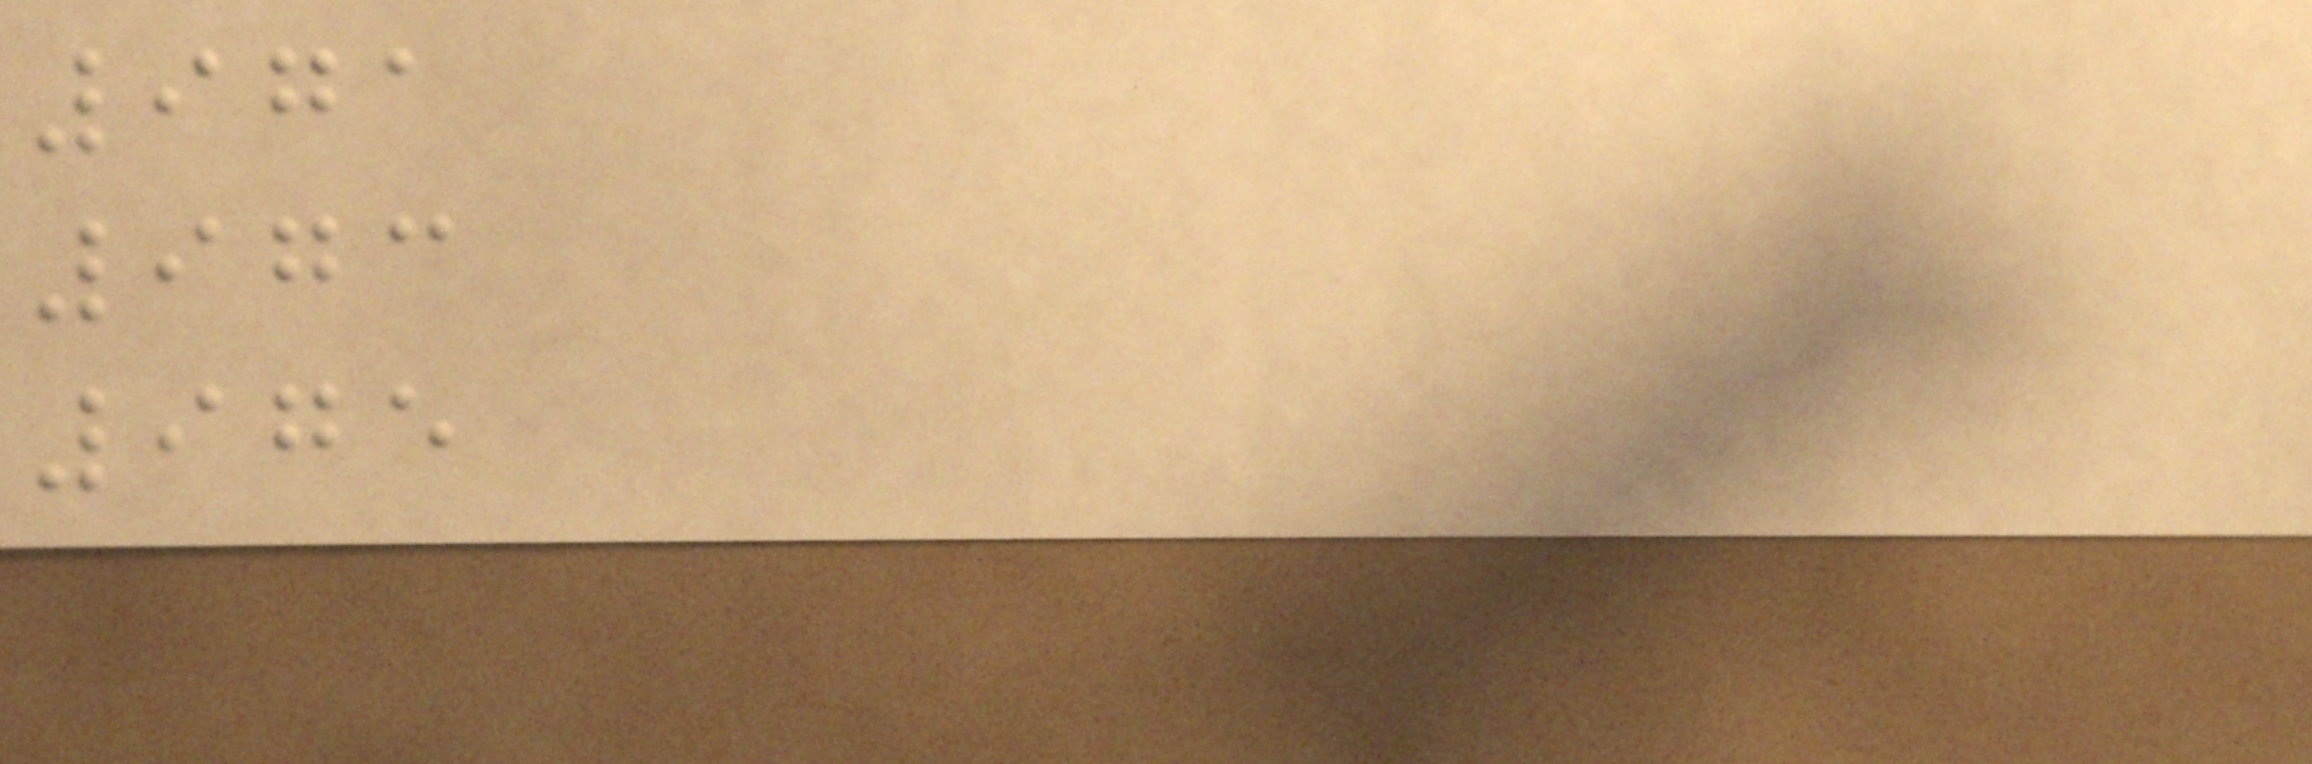971
973
975
